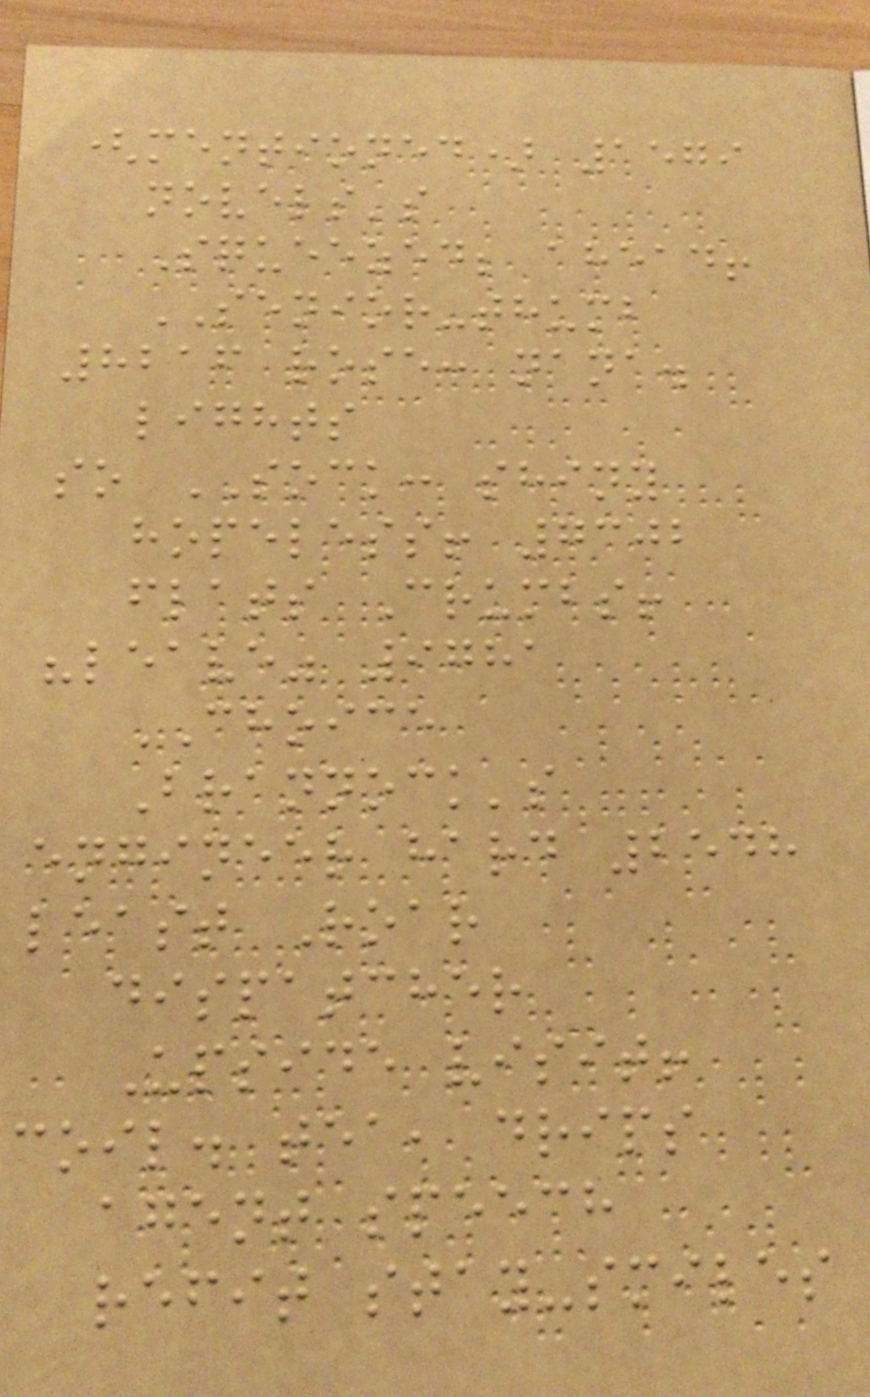(mentioned) 1579
novels's
Squeezed; ahead!
SENIOR-thumb
8216 rose: nana.
lights
so SOCK: shiny
hopeless! 7302
flats Crumbs!
"leave" 9781
CHOICE
Brannock's
engineer hard 2548
least Roar
dispatcher
Upside visit!
coil. tea, drips
agent speech
refit stay-smiles
